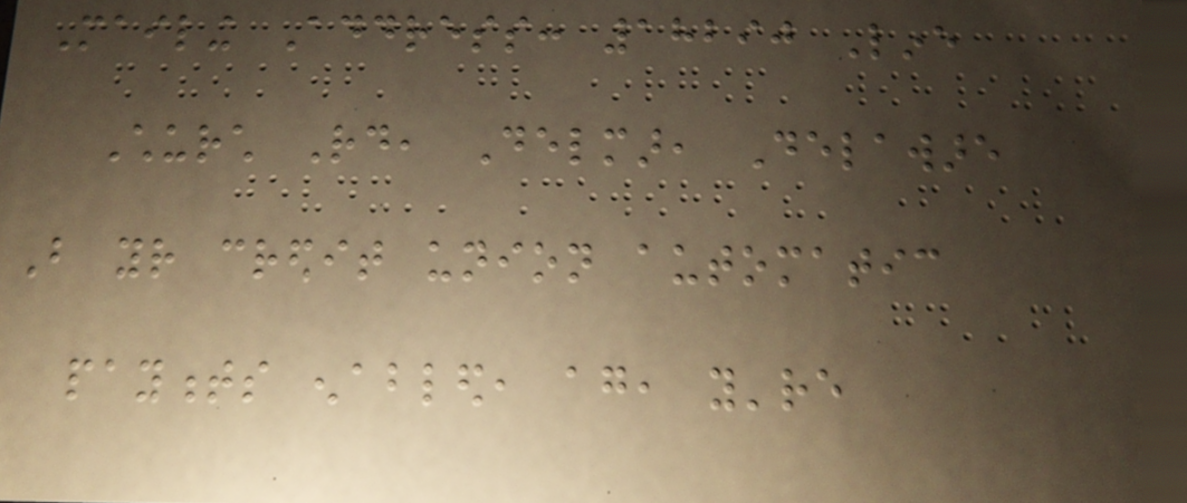Mailing Address: 18290 Line
Church Rd, Delmar, Delaware
But your credit union automatic
payments enabled, again, you're
